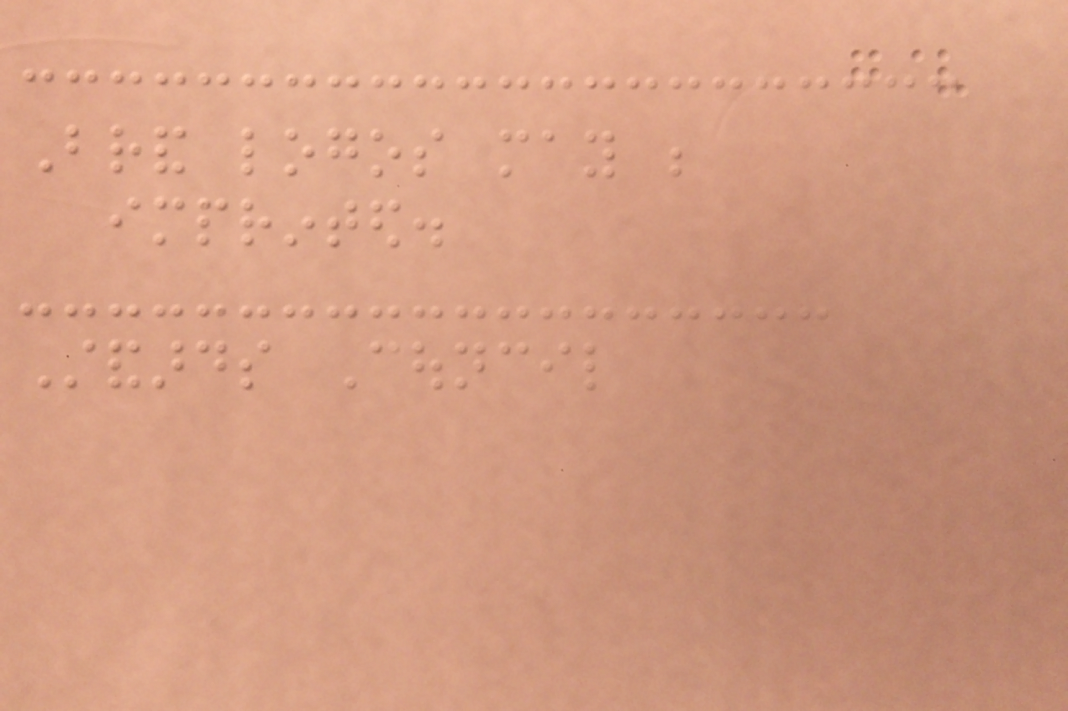Brand logos may be
imprinted.
Standards Council
